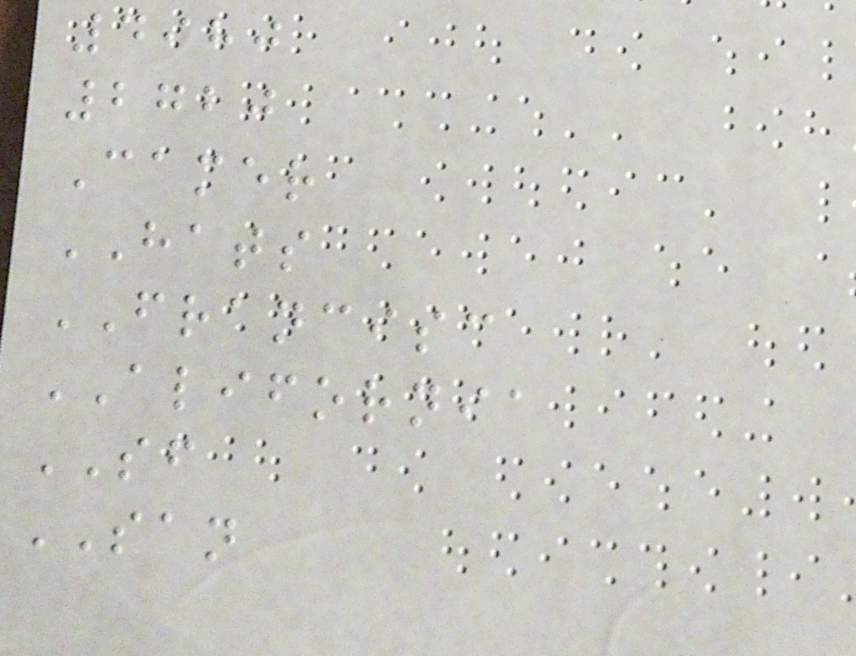4980
2720
Camer
HATS
FRANCISC
ALIFORNIA
SF
SAN
